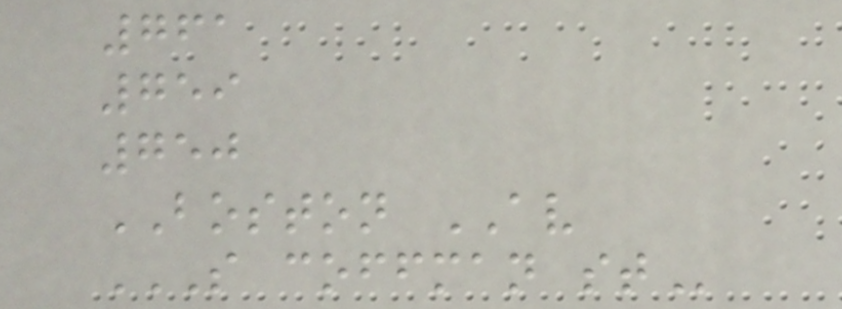761
759
750
BOSTON AV
S COFFMAN ST
